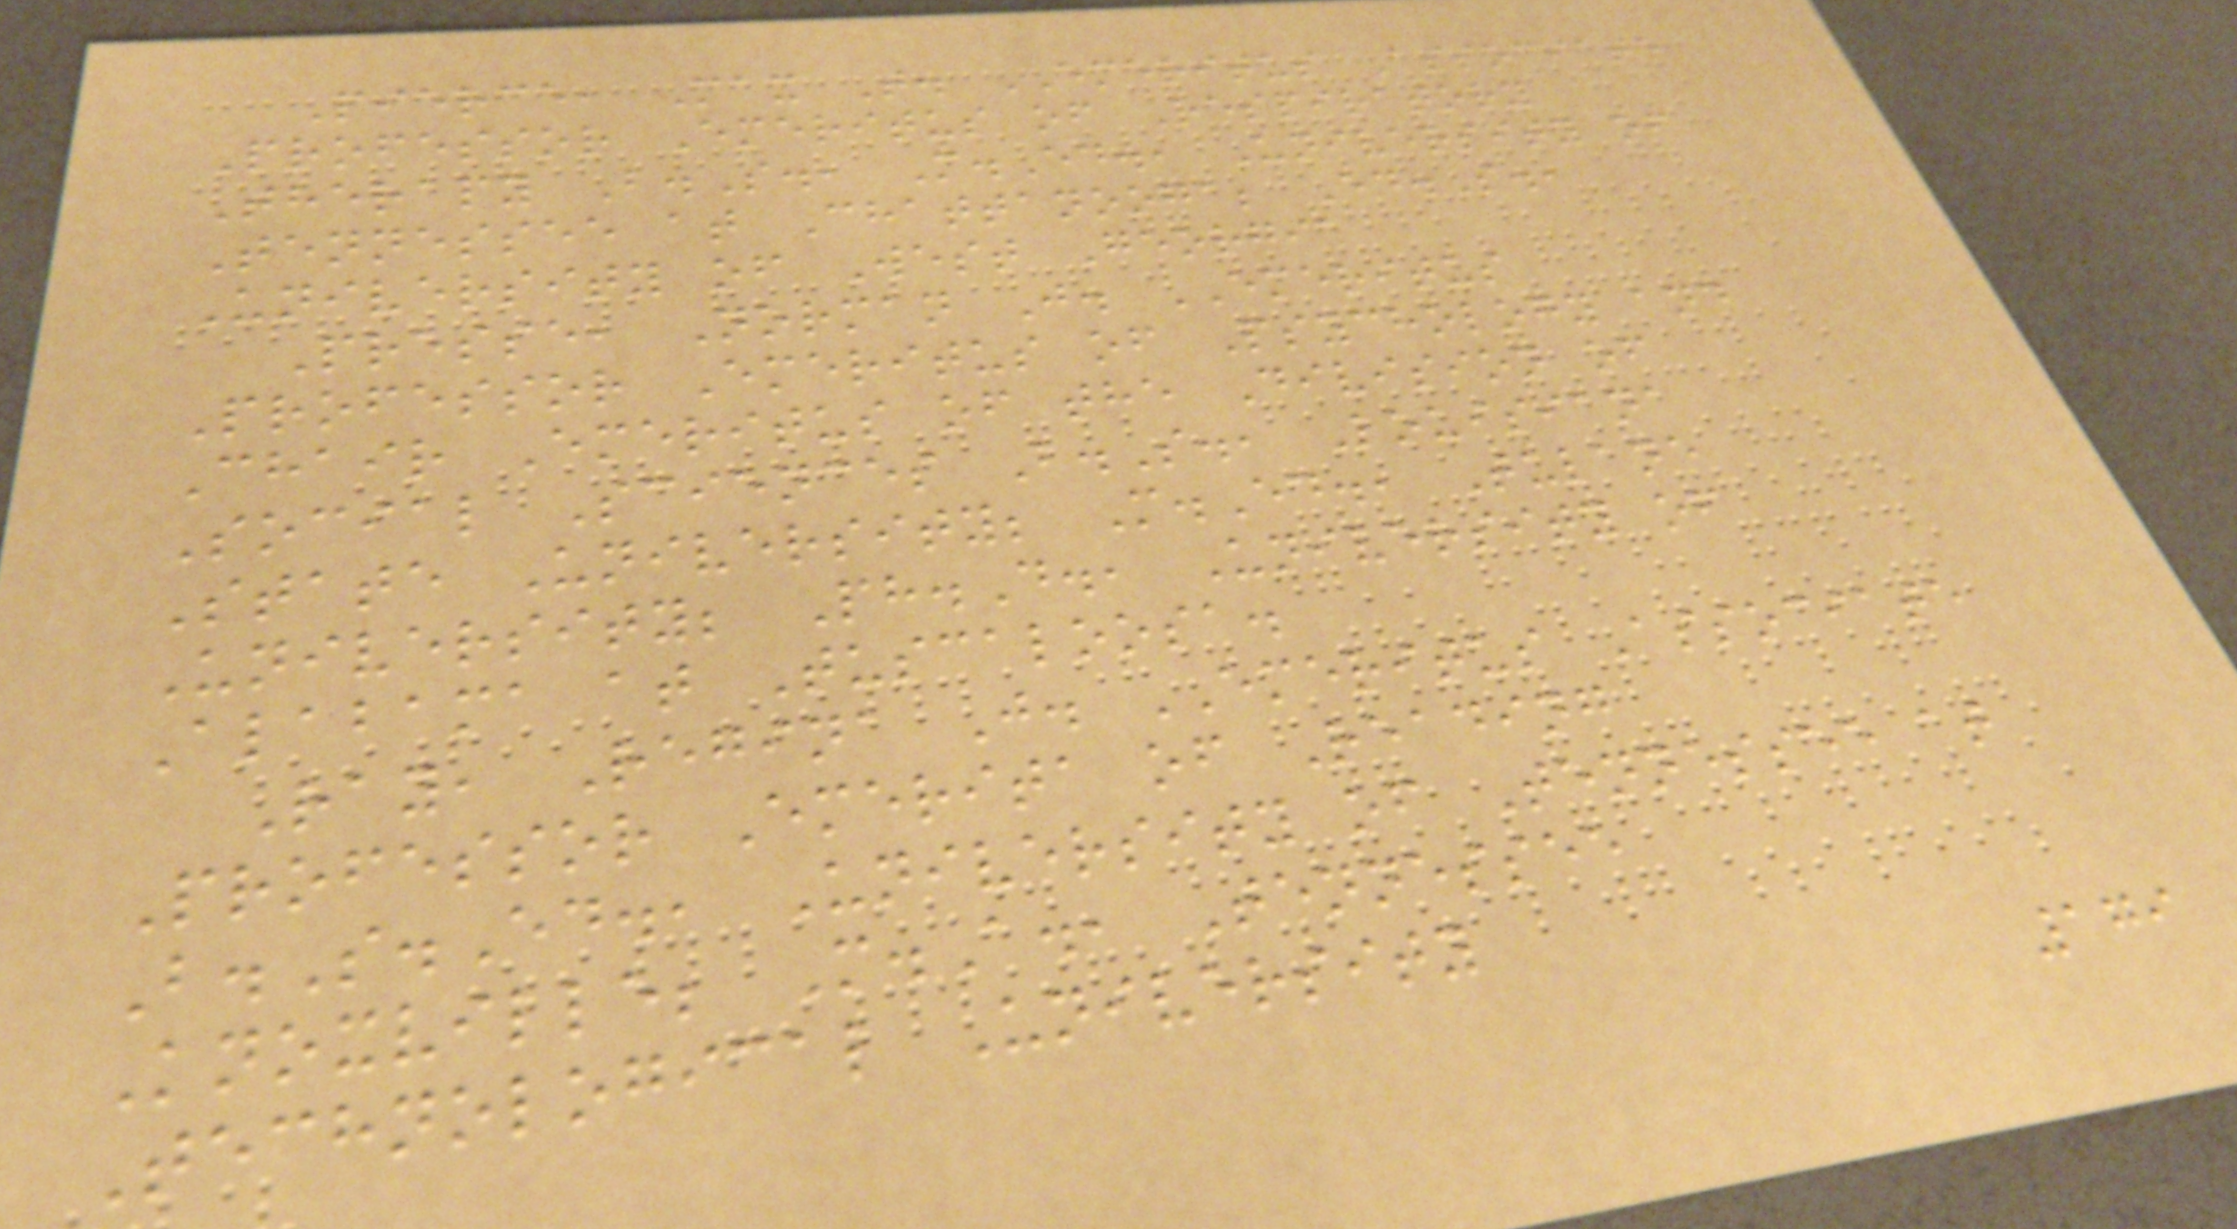Pierce, Max T. EMERITUS Associate
Professor Emeritus of Respiratory
Therapy B.S., M.Ed., University of
Tennessee at Chattanooga; Ed.S.,
University of West Georgia
Presse, Norman J. EMERITUS
Professor Emeritus of Psychology and
Chair Emeritus of the Division of
Social Sciences B.S., Louisiana
State University; M.Ed., Tulane
University; Ph.D., University of
Alabama at Tuscaloosa.
Ray, Regina J. EMERITUS Associate
Professor Emerita of Reading
B.S.Ed., University of Tennessee at
Knoxville; M.A., Tennessee
Technological University
179
